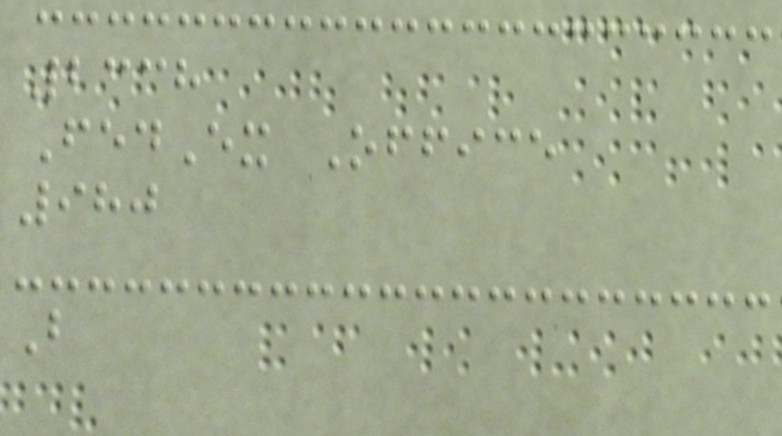2338
FedEx Office
980
B
